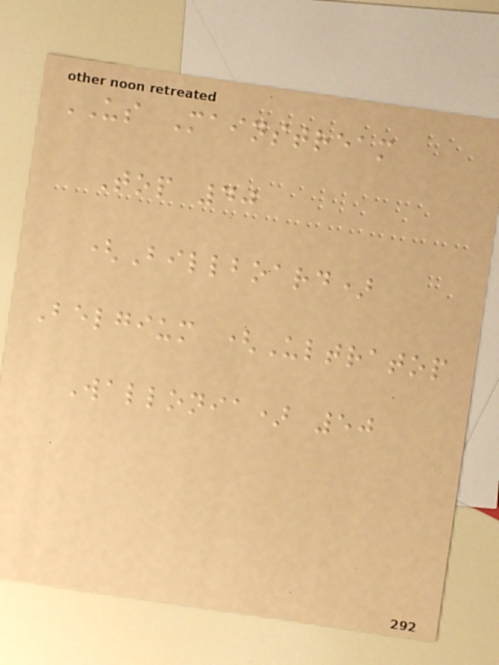US Mainstream
Top 40
(Billboard)
Belgium (Ultratop
Wallonia) 50
